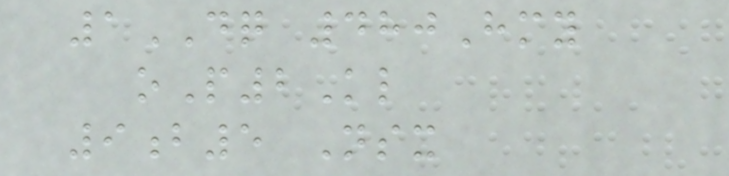1DQ 480Hmy
oP2Kl
9b5 Nsx
